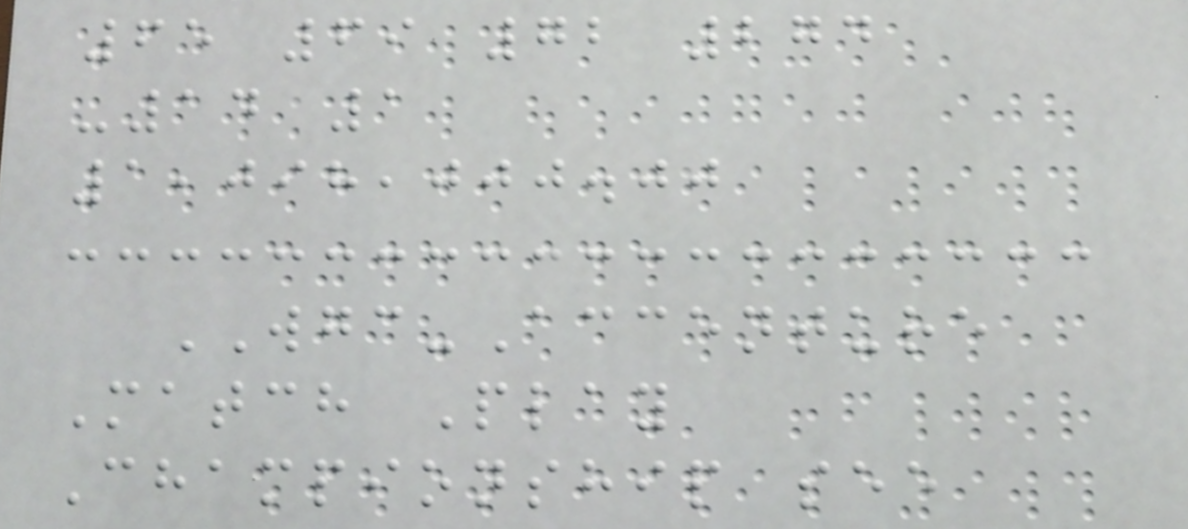65 69 72 274
-14 1
1,098,000.00
WGC-Accenture
Match Play
Championship see
